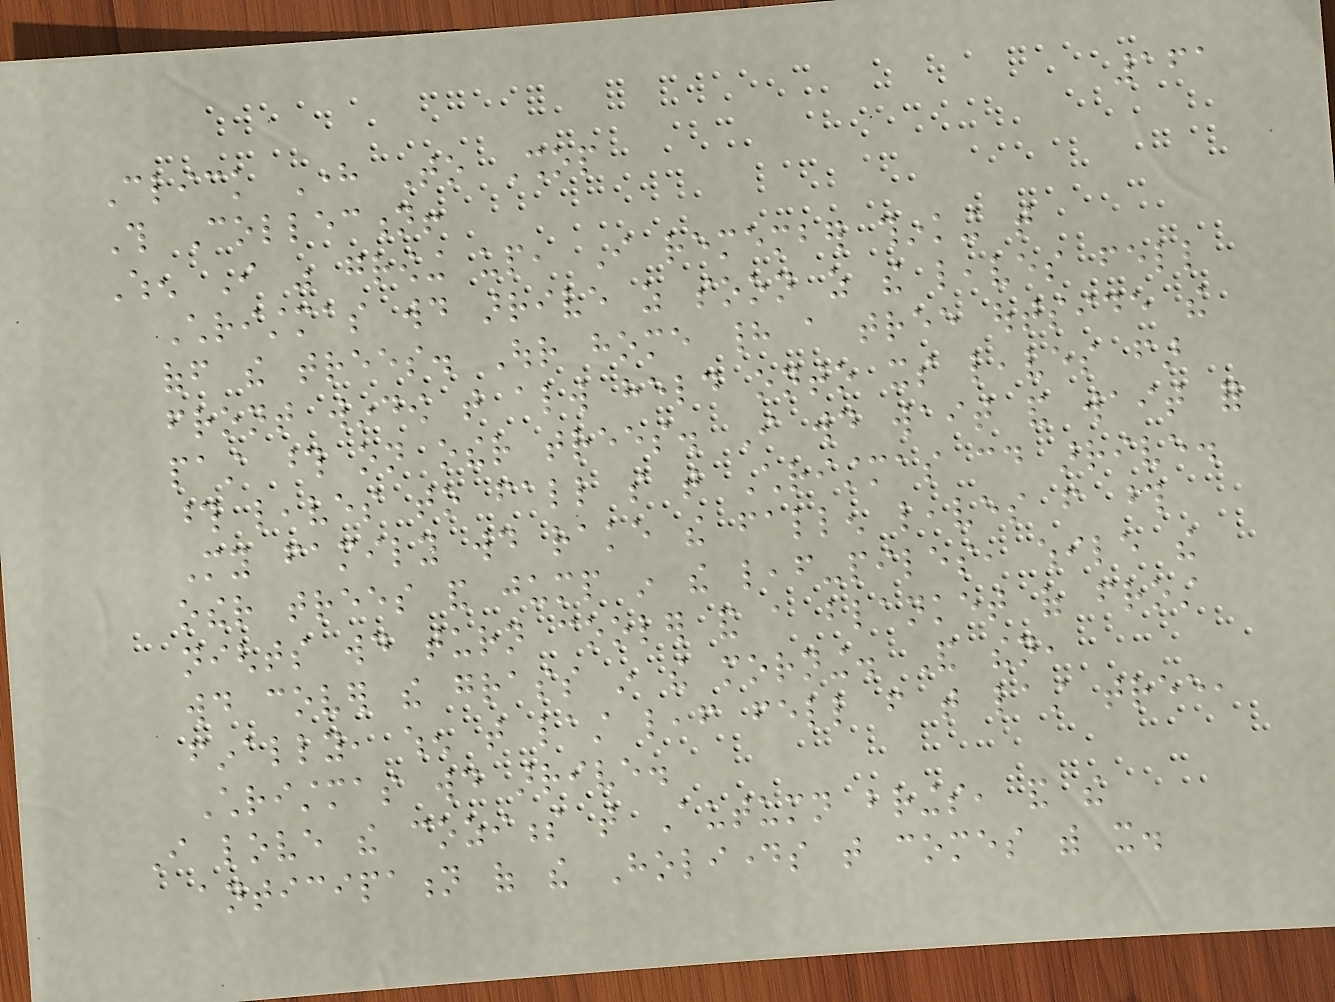161
Click Here To Shop
This Collection!
When I was growing up, I remember thinking that
Christmas would arrive as soon as the leaves fell
off the trees. Our home had a tree outside the
front window that always held onto its leaves far
past those on other trees. I would wait and wait for
those leaves to fall so that Christmas could arrive.
My family would rake the fallen leaves from those
other trees and jump in the leaf-piles, while the
nights would turn cooler and a blanket of frost
would cover the grass in the morning. And then,
finally, when that last leaf fell from that last tree,
Christmas would arrive.
I love the coziness that Autumn brings, and the
anticipation of the Holidays that comes with it.
